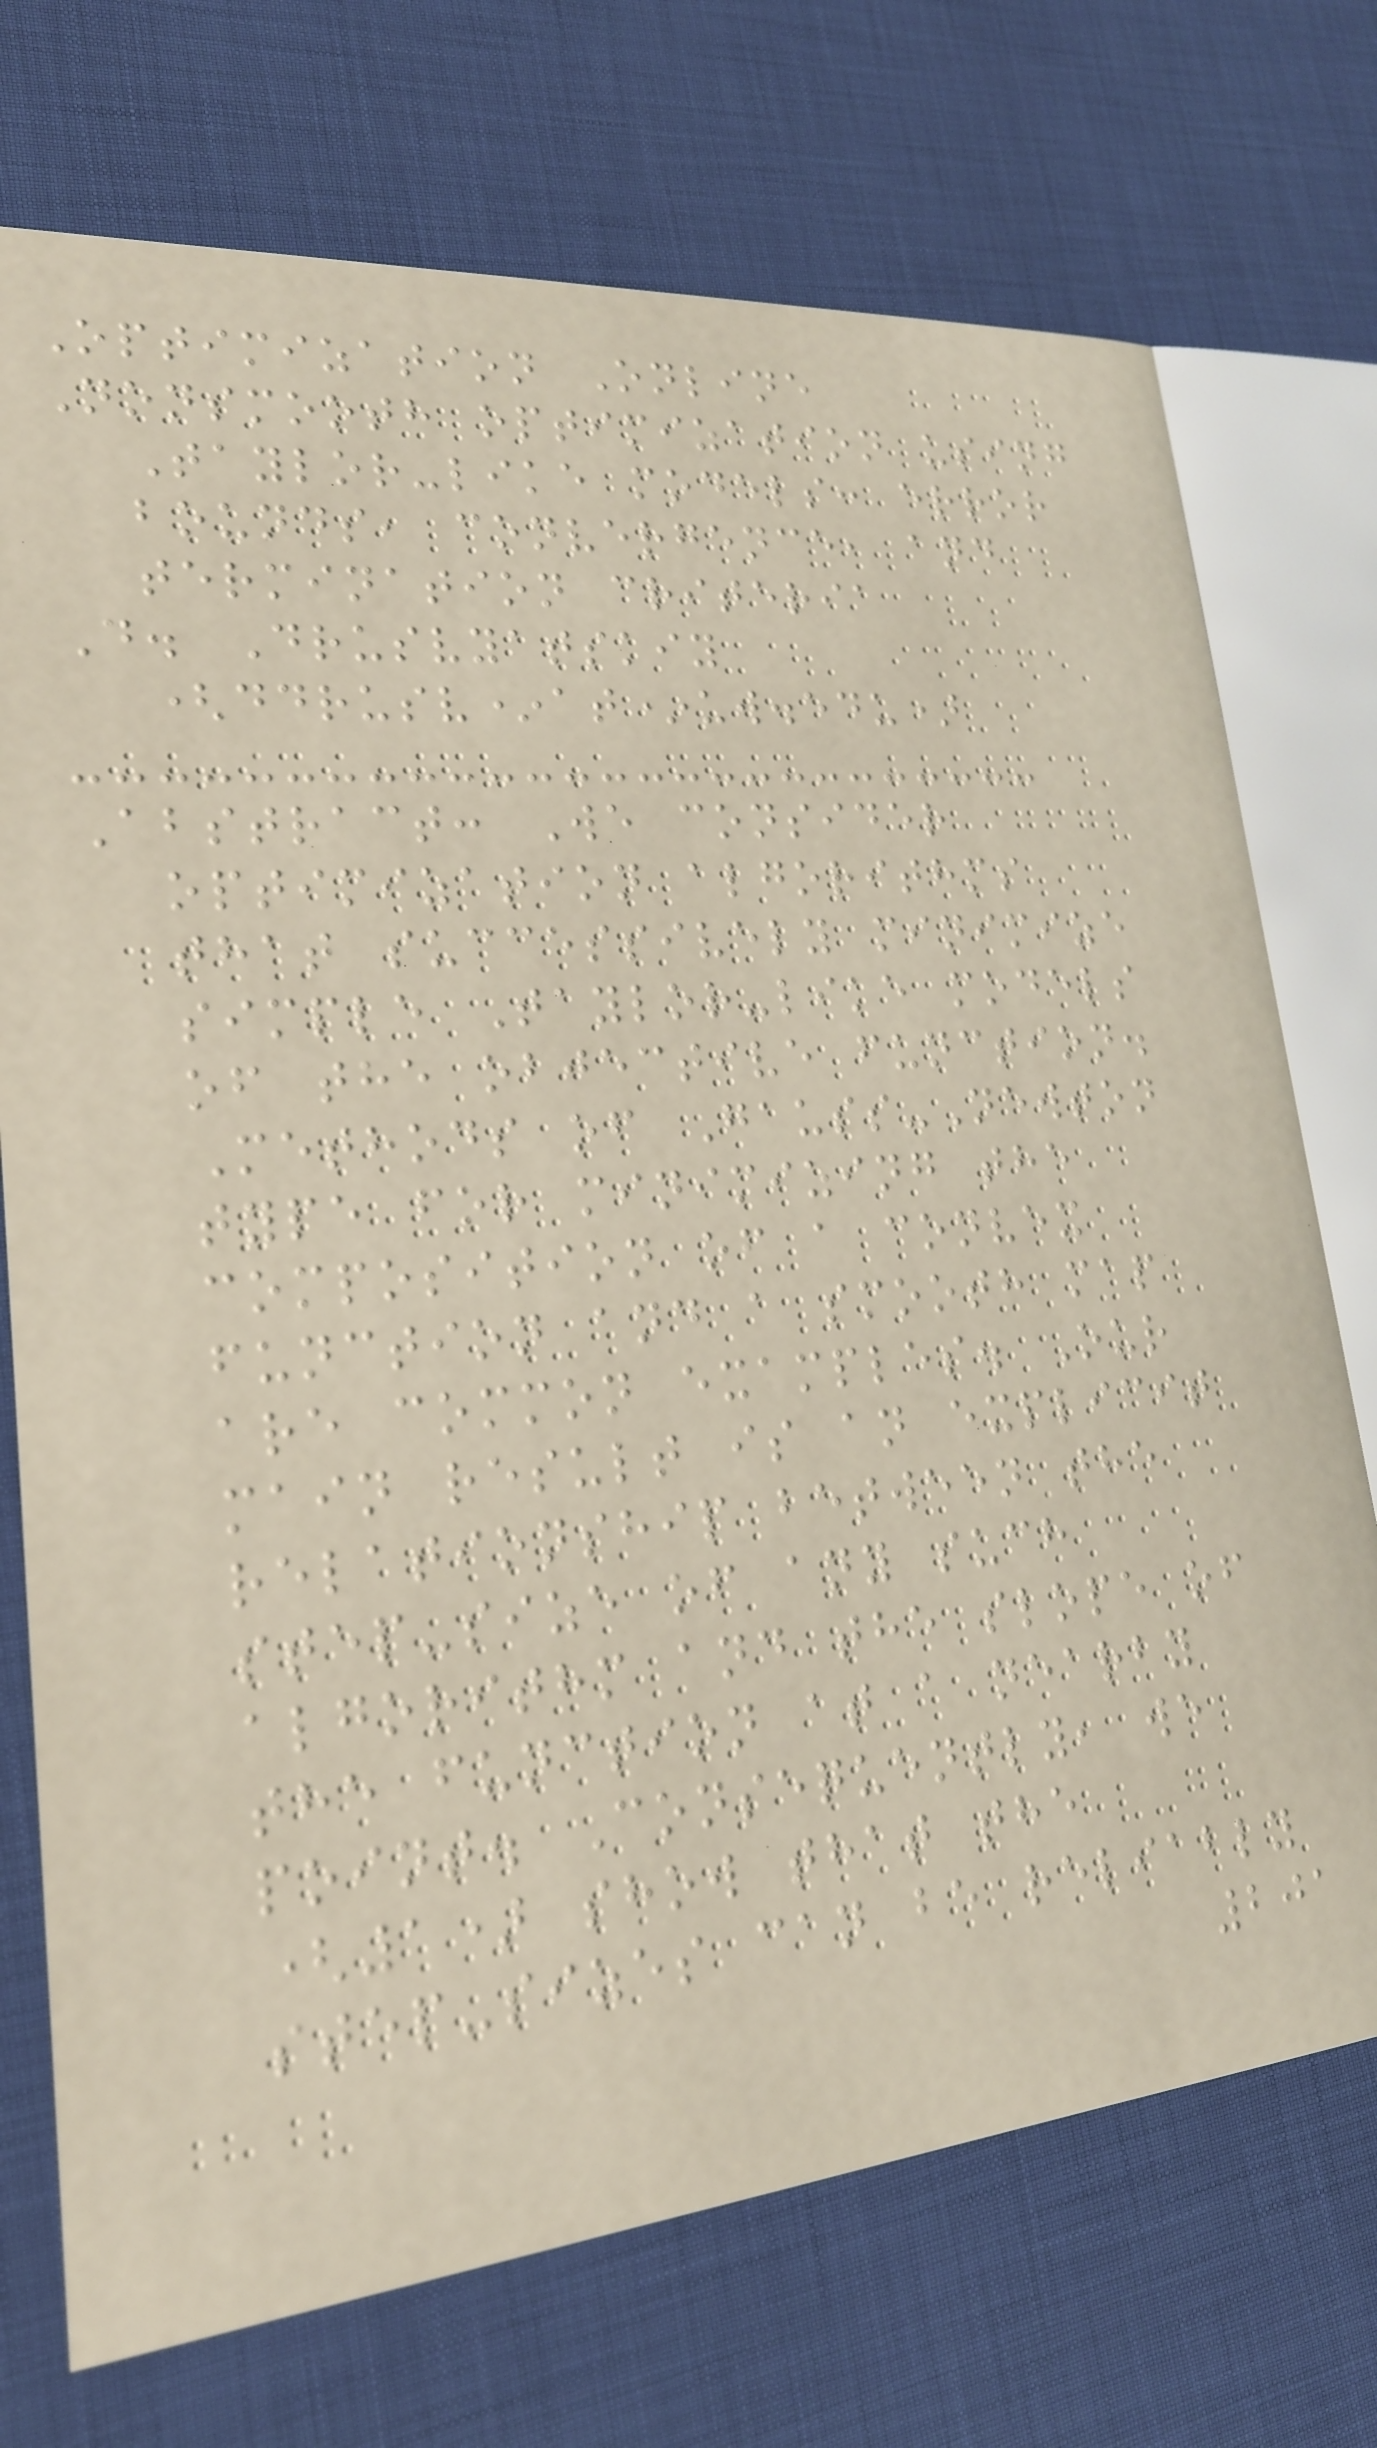Optimization Online
Nonsmooth optimization using
Taylor-like models: error
bounds, convergence, and
termination criteria
D. Drusvyatskiy
(ddrusv*at*uw.edu)
Abstract: We consider
optimization algorithms
that successively minimize
simple Taylor-like models
of the objective function.
Methods of Gauss-Newton
type for minimizing the
composition of a convex
function and a smooth map
are common examples. Our
main result is an explicit
relationship between the
step-size of any such
algorithm and the slope of
the function at a nearby
point. Consequently, we
(1) show that the
step-sizes can be reliably
201
